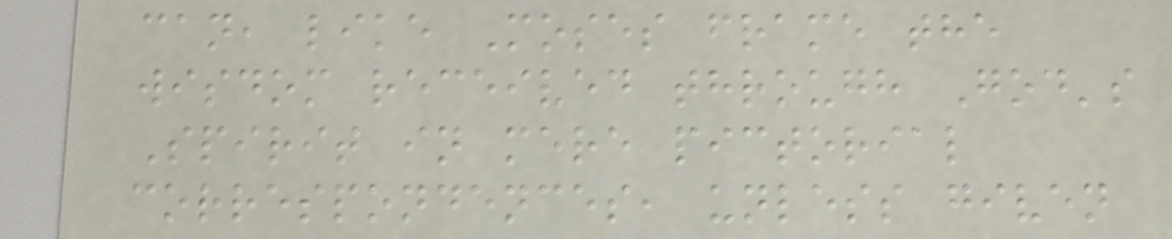can, like Moses frame the
wisdom received through God's
Spirit in mere pictorial
correspondences, unless given
